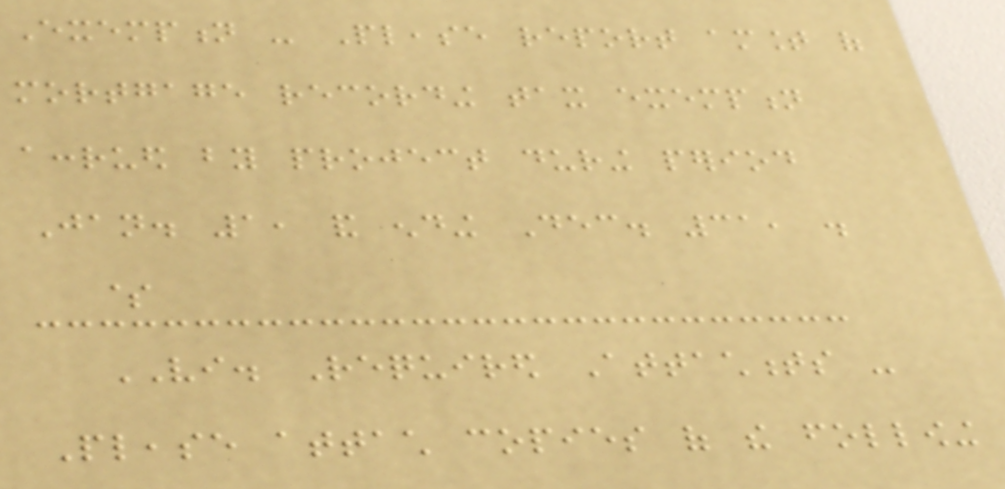Exemption - Please report amount of
mortgage recording tax exemption
accrued by project during period
Jan. 1, and ending Dec. 31, .
$
VI. Required Attachments -
Please attach copies of the following
